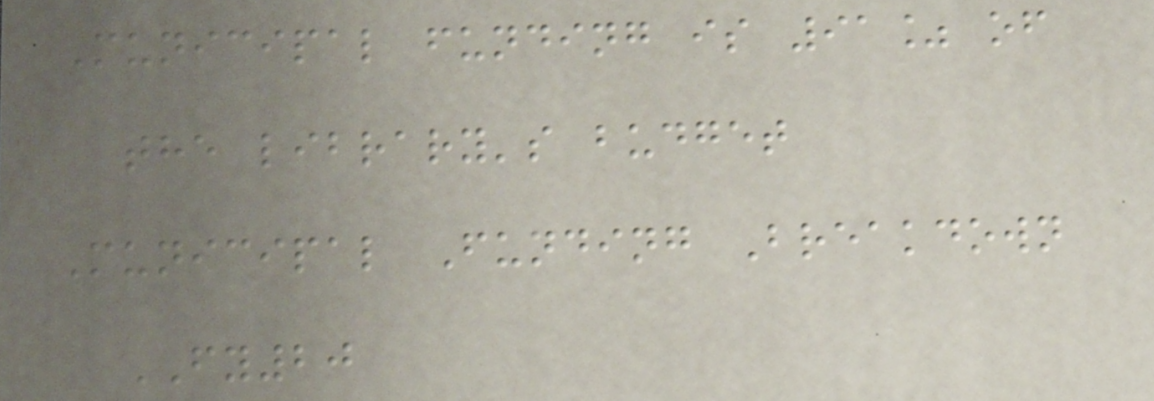Municipal funding is 91% of
the library's budget
Municipal Funding Breakdown
FY20
